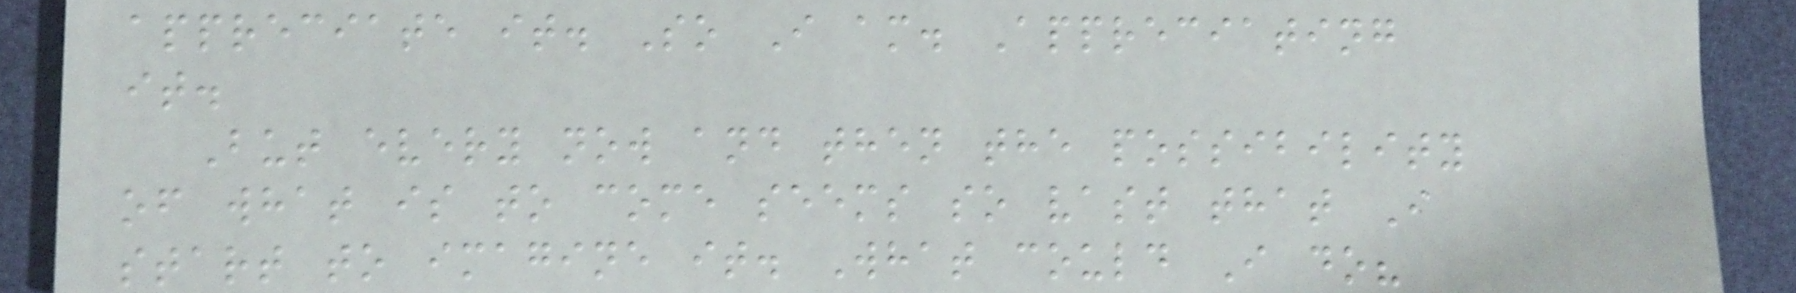appreciate it. So I am. Appreciating
it.
But every now and then the possibility
of what is to come seems so vast that I
start to imagine it. What could I do?
